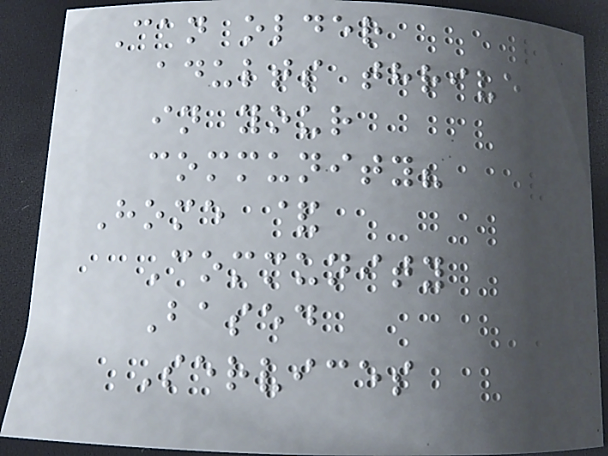Can older
adults thrive
in your
community?
Home &
Community
Based
Services
